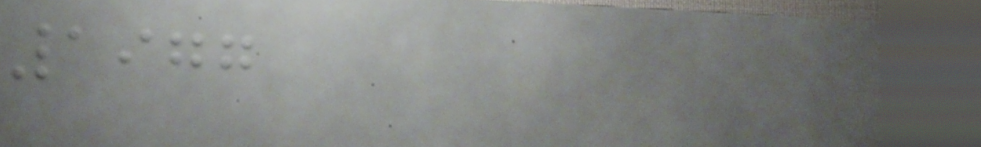1977
